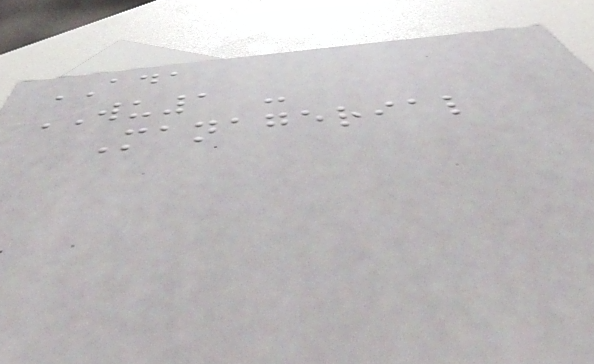ADA
WU1 -
Managerial
